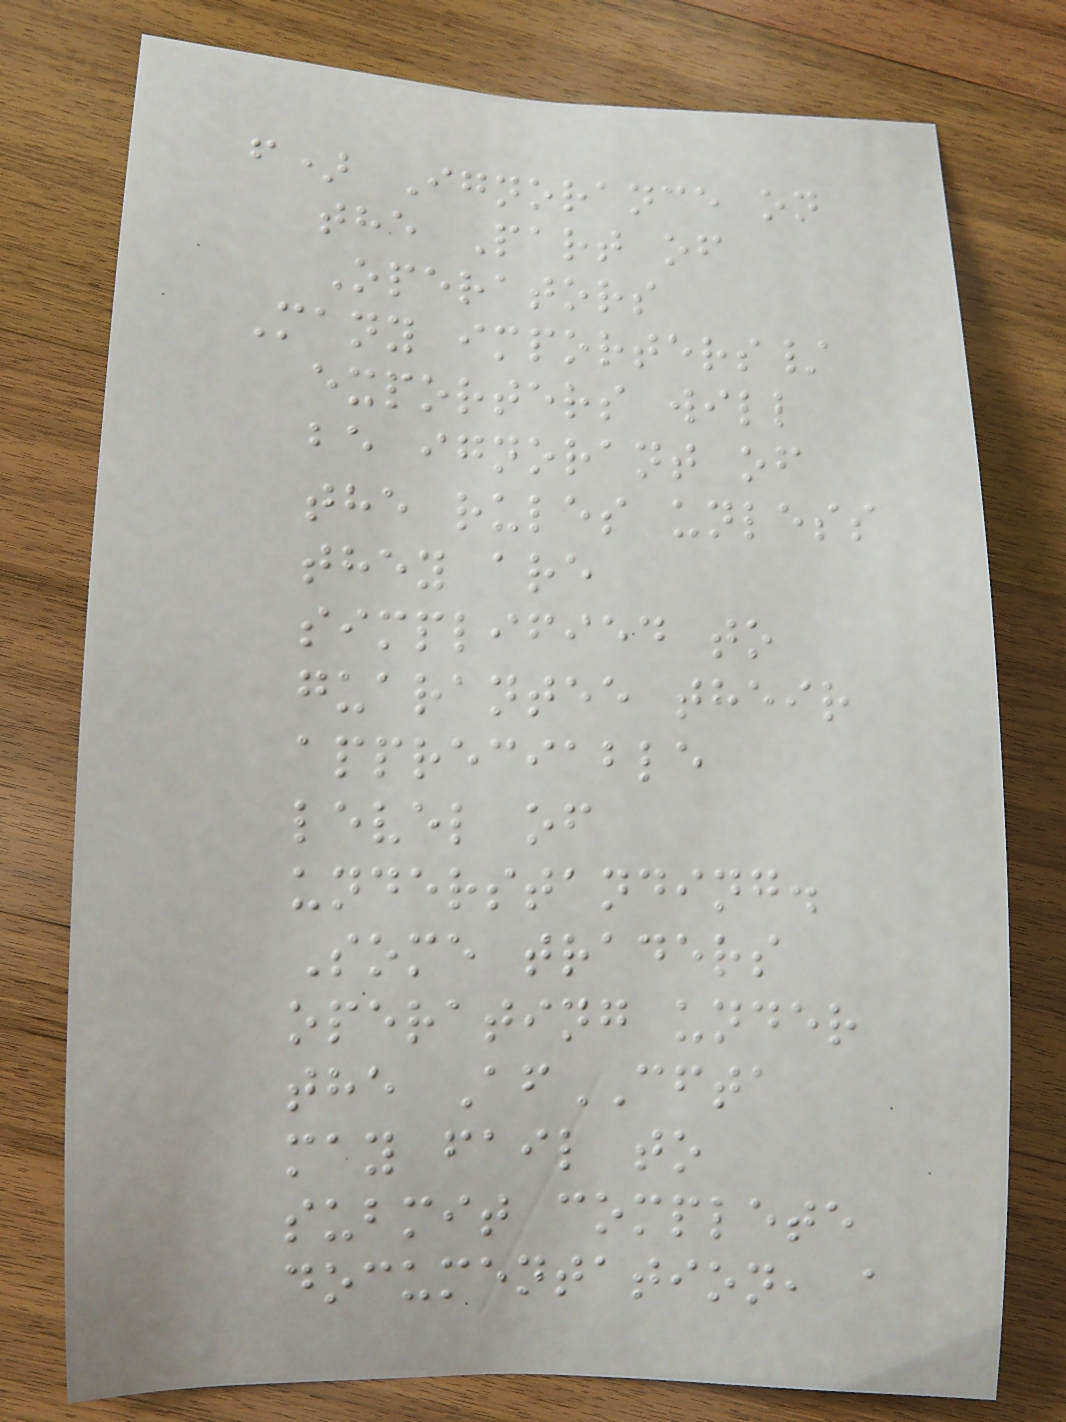f) Ignorance on
the Part of
Operators
Many importers/
exporters will
be ignorant of
the rules unless
they are
simplified to
guarantee their
appreciable
level of
understanding.
Some traders
operating under
the AfCFTA
may fail to
submit complete
documentation, a
